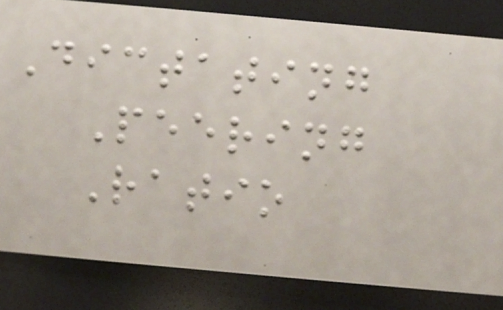Dictating
Peering
Ratio
